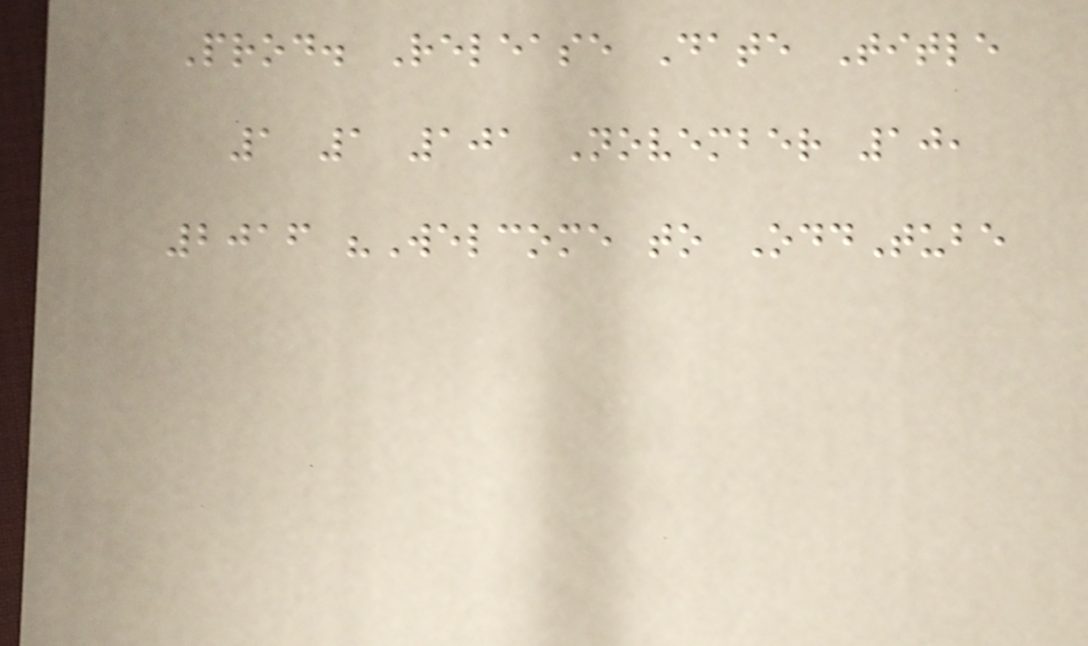Prod. Release Date Title
1 1 101 November 10,
2016 "Welcome to OddTube
